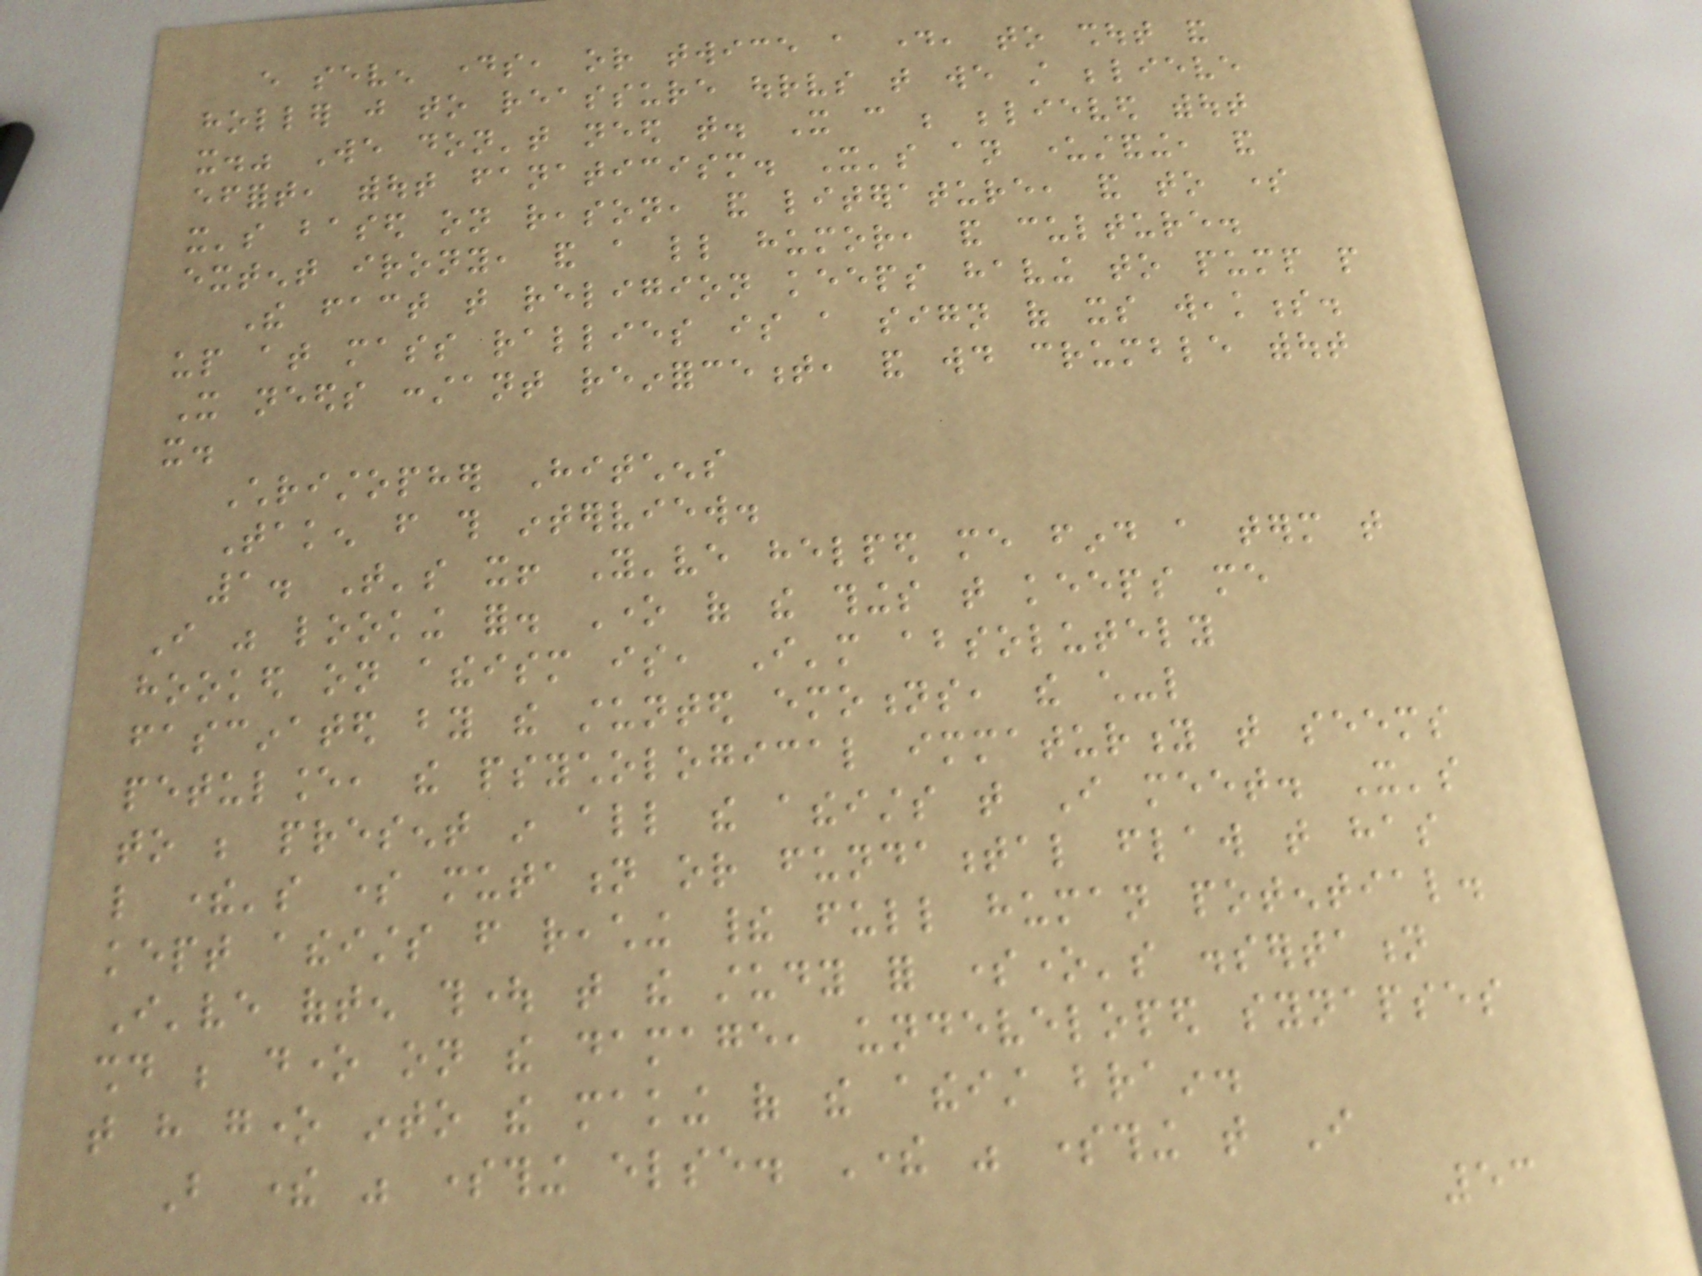every seven days, or twice a day, to shout and
holler just to reassure ourselves that we still believe
it." We don't need that. It can be believed without
effort, without fanaticism. It's an understanding, and
it's based on reason, and literature, and to some
extent irony, and a little humor, and culture.
The fact that religion keeps having to pump people
up at mass rallies is a sign of its weakness.
It needs constant reinforcement, and would crumble without
it.
Christopher Hitchens
Taken from this interview.
1. That's it! You've helped me find a term that
I was looking for. One of the things that keeps me
hooked on atheism is, I'm absolutely
fascinated by the stunted emotions, the child-like
petulance, the psychological immaturity that seems
to be present in all the atheists that I meet. It's
like there's some mutation or fundamental flaw that has
kept atheists from reaching their full human potential.
I've often thought that the study for someone's dissertation
should be done on the damage, undeveloped synapses
that have gone into the making of the atheist brain.
But there was something else. There was something that I
53
